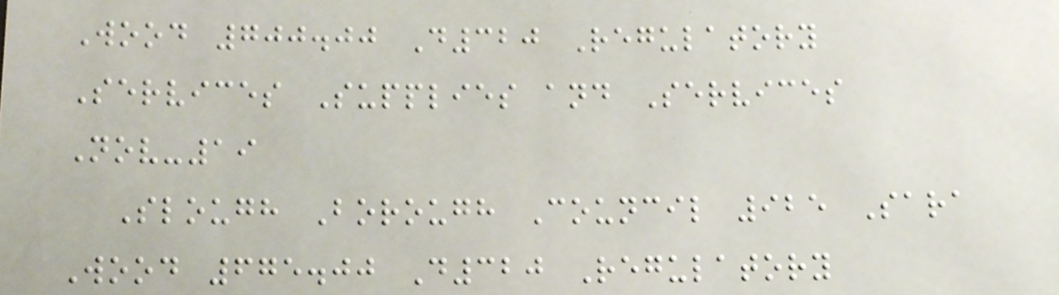Wood 700.00 D320 Regulatory
Services Supplies and Services
Nov-19
Slough Borough Council 925 Sara
Wood 675.00 D320 Regulatory
